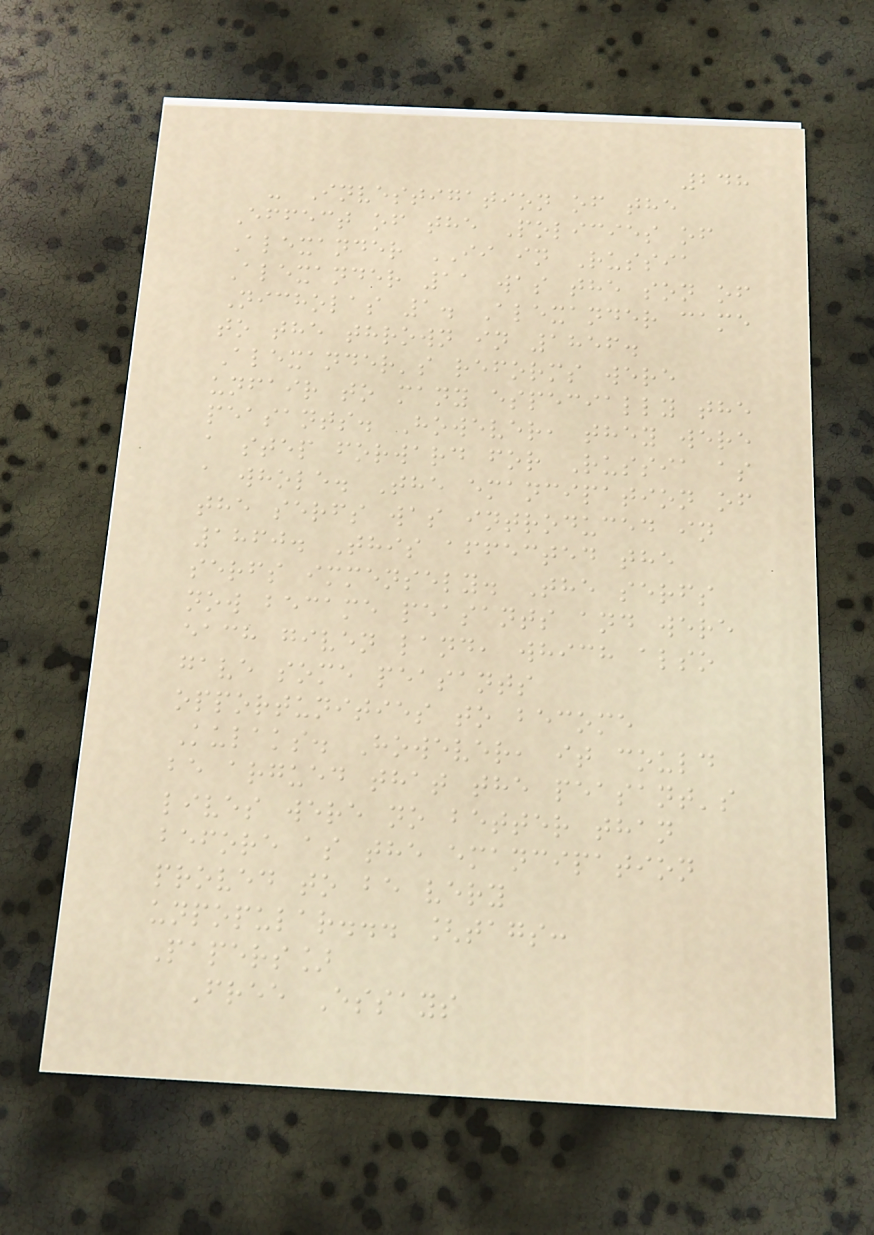248
- Investigation of the
Effect of the Policies of
Alexander II in Russia
Alexander 11 was the son of
Nicholas 1. Alexander came
to the thrown in 1856.
Alexander's reforms were
unfair to many especially the
peasants. However, they were
a step forward for Russia as
a whole. The emancipation of
the serfs was introduced in
1860. This affected the
serfs immensely. The serfs
now became peasants and were
each given land, which also
gave some peasants
opportunities to become
Kulaks. However, it could
be argued that the peasant's
lives were no better than
before as the emancipation
proved to be very
unpopular... [tags:
Papers]
Free Essays
